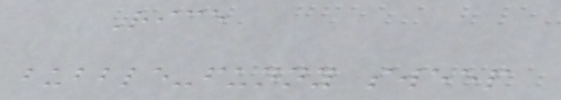Rice
bubble-funny sweep
